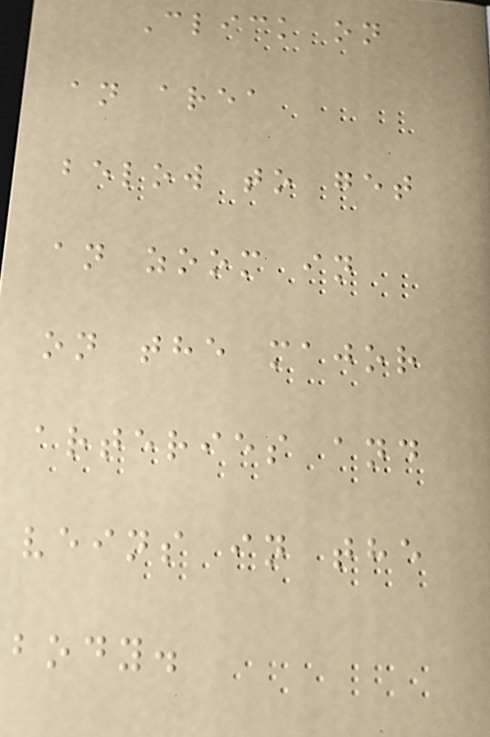Click on
an area
below to get
an zoom in
on the major
arteries and
veins in the
body.
